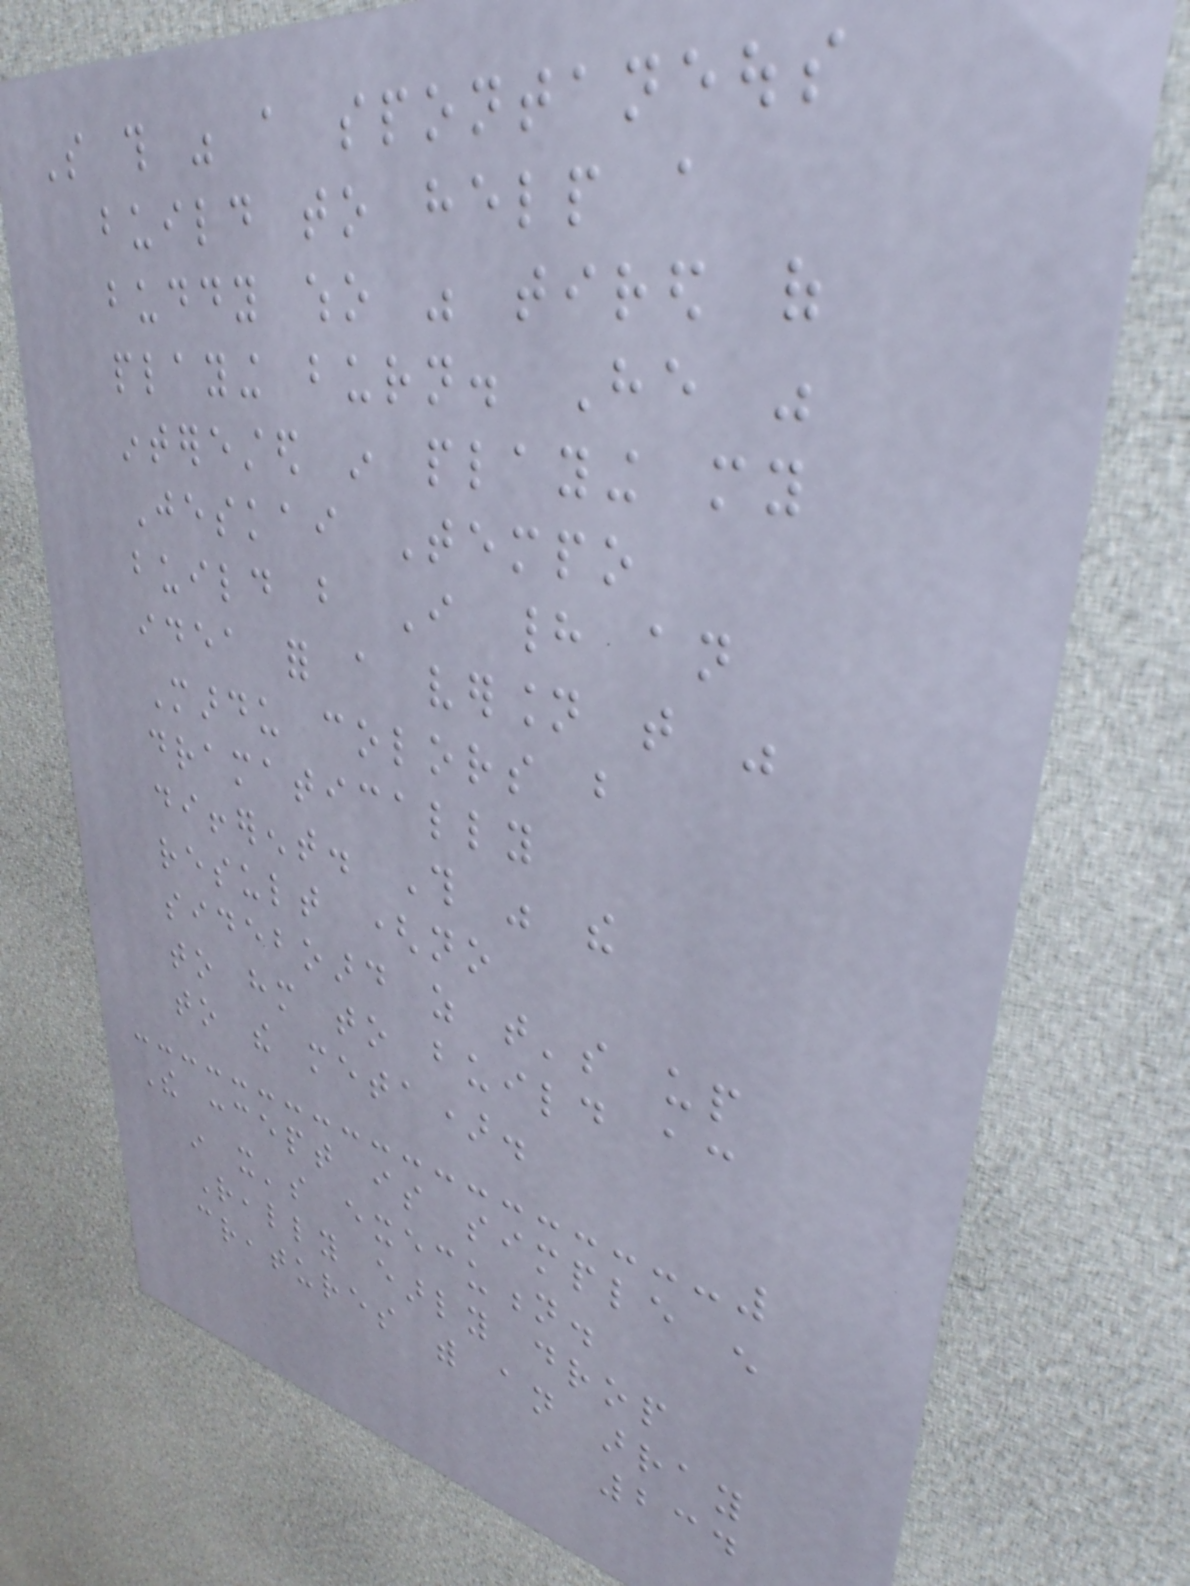So this was a spontaneous
build to help a
buddy who was tired of
playing burn. He was
interested in playing my
Jeskai Tempo
build but I had an
idea for a version that was
Mardu colors but
dramatically
different. This was the
result (no
sideboard as that's up
to him to build according
to the meta).
The concept is simple enough
in it's execution.
Really early drop
creatures with an array
234
